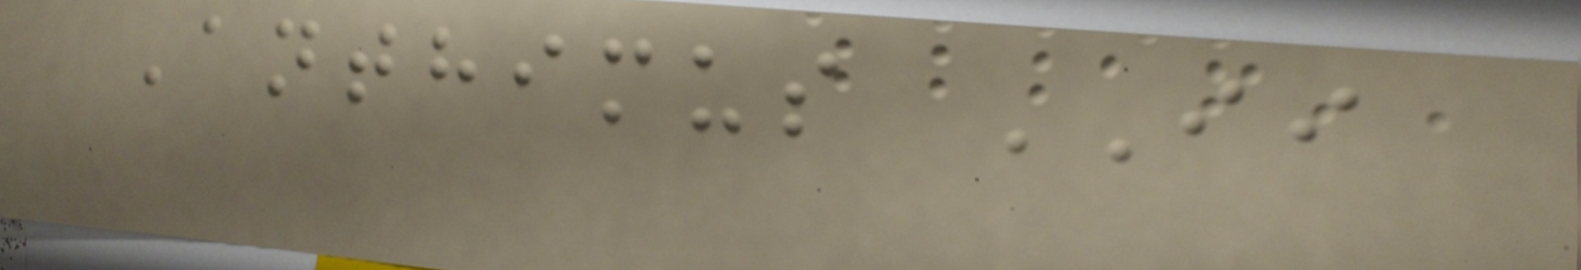Anthimus II
